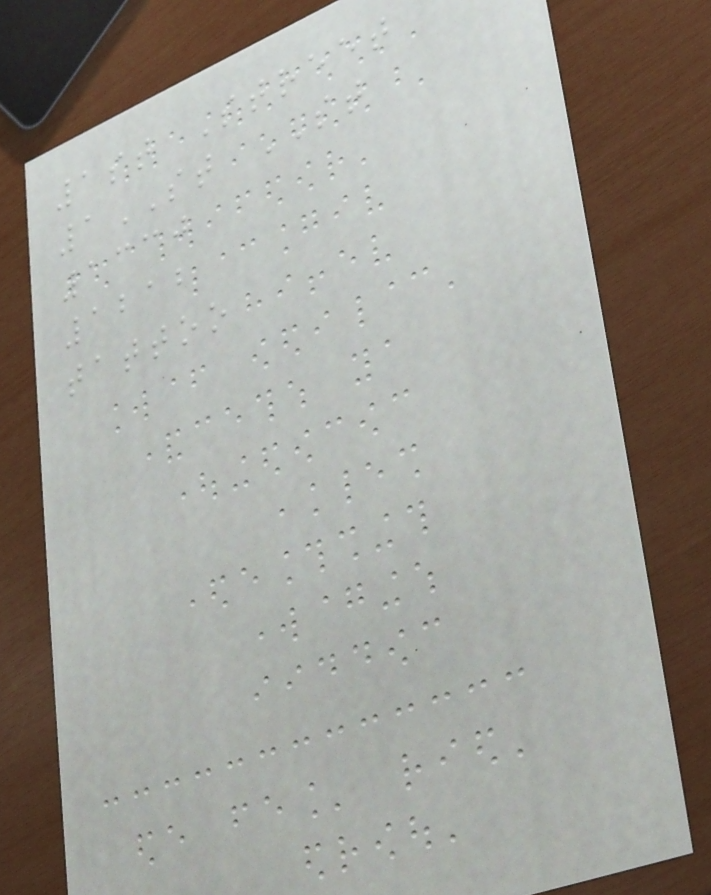1st Street
1ST ST
1330
1212
tattoo
